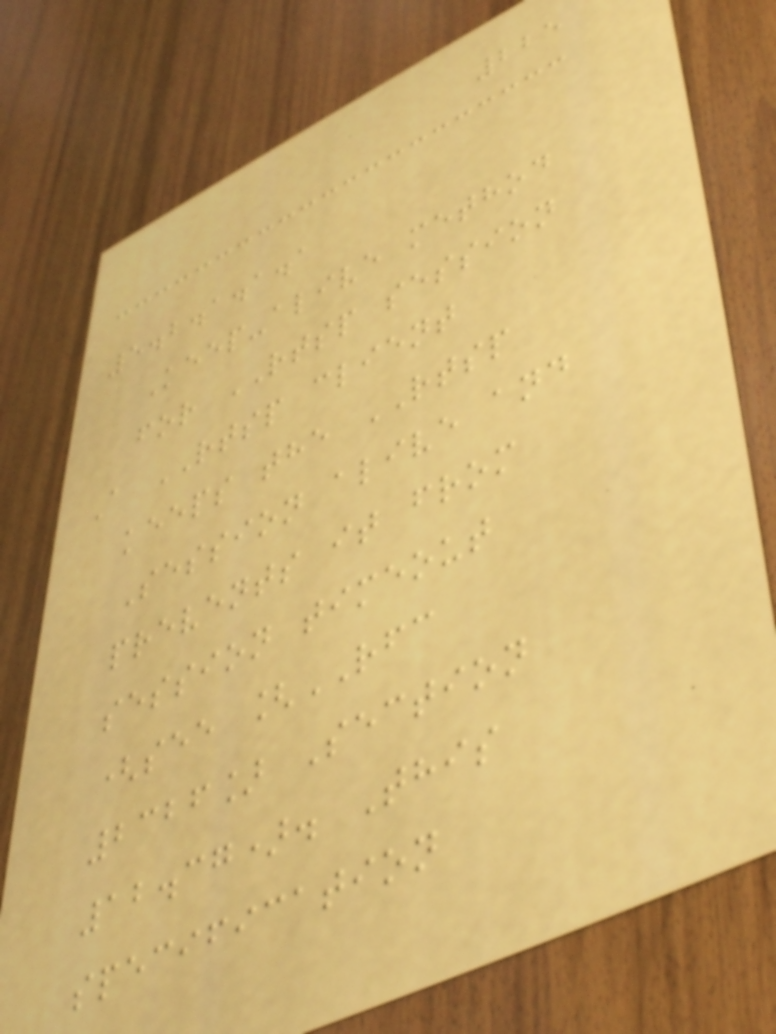225
5.2.1.1.1
Keep-alive method
for RTSP session
A RTSP client
keeps the RTSP
Session alive and
prevents it from
session timeout
(see [RFC
2326] Section
12.37). This
specification
